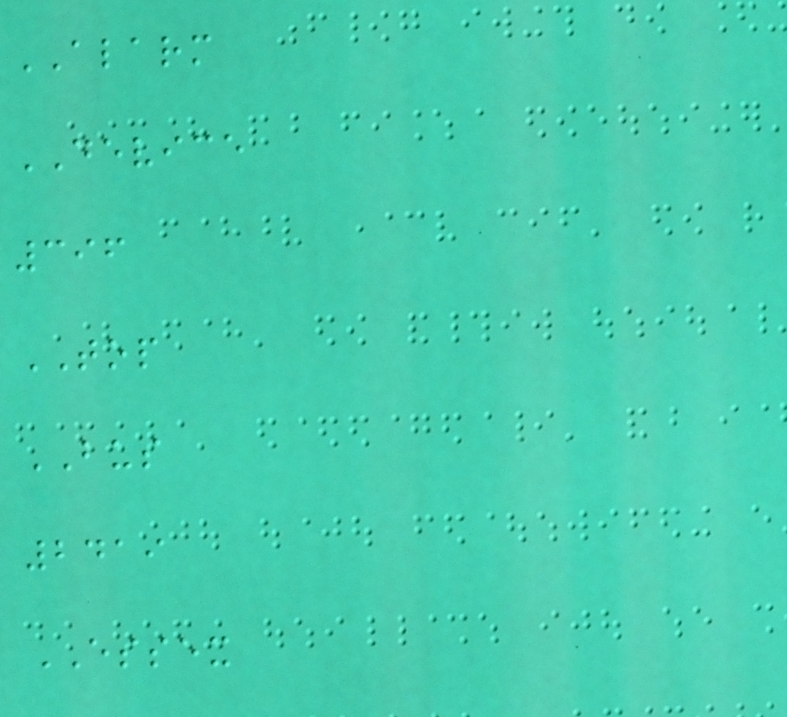ALARM
DEVICE
396
TOP
BUS
2419
ESSEX
